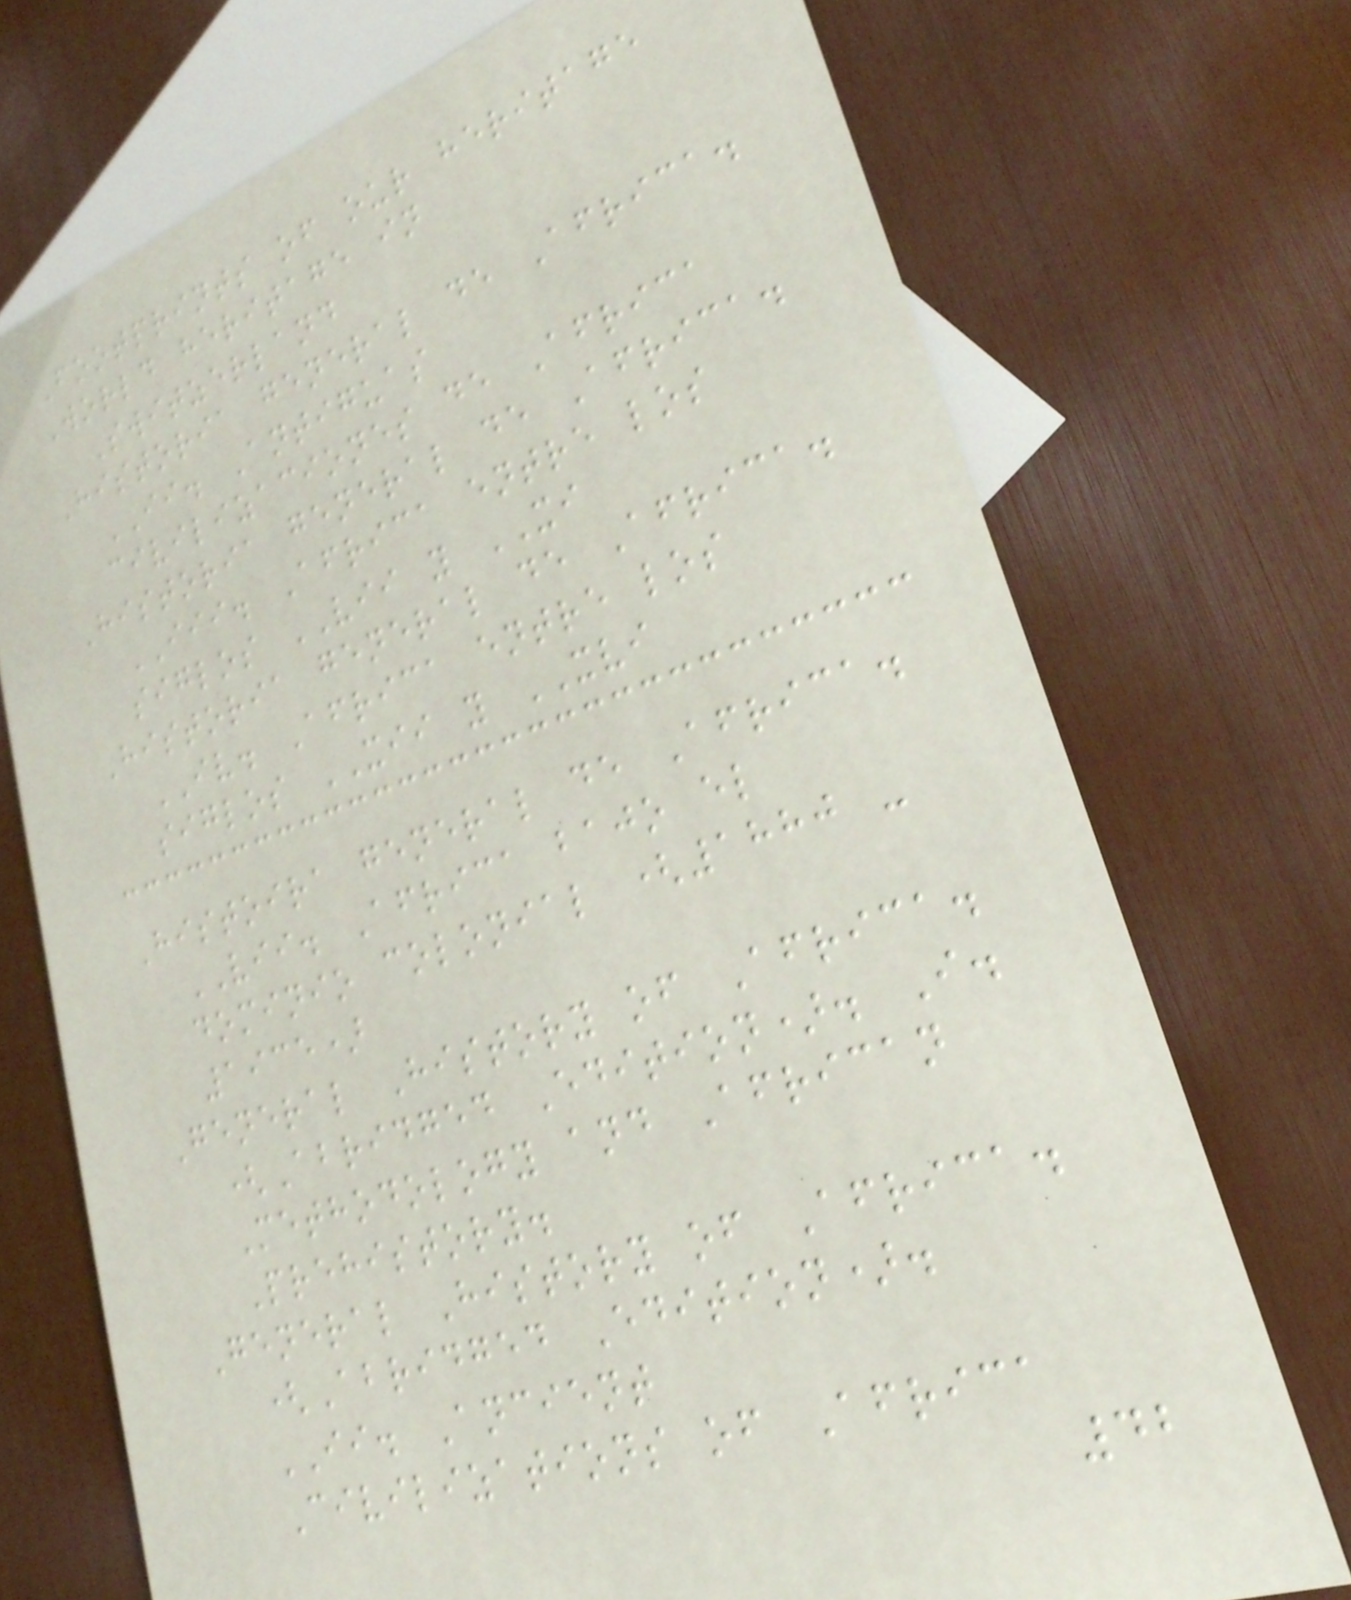Footprints of our heritage
World heritage in
Switzerland
Historia general de Africa.
II. Antiguas
civilizaciones de Africa
Historia general de Africa.
III. Africa entre los
siglos VII y XI
Historia general de Africa.
IV. Africa entre los
siglos XII y XVI
Histoira general de Africa.
VII. Africa bajo el
dominio colonial (1880 -
1935)
General History of Africa.
(Abridged Edition). I.
Methodology and African
Prehistory.
General History of Africa.
(Abridged Edition).
II. Ancient
Civilizations of Africa
42
